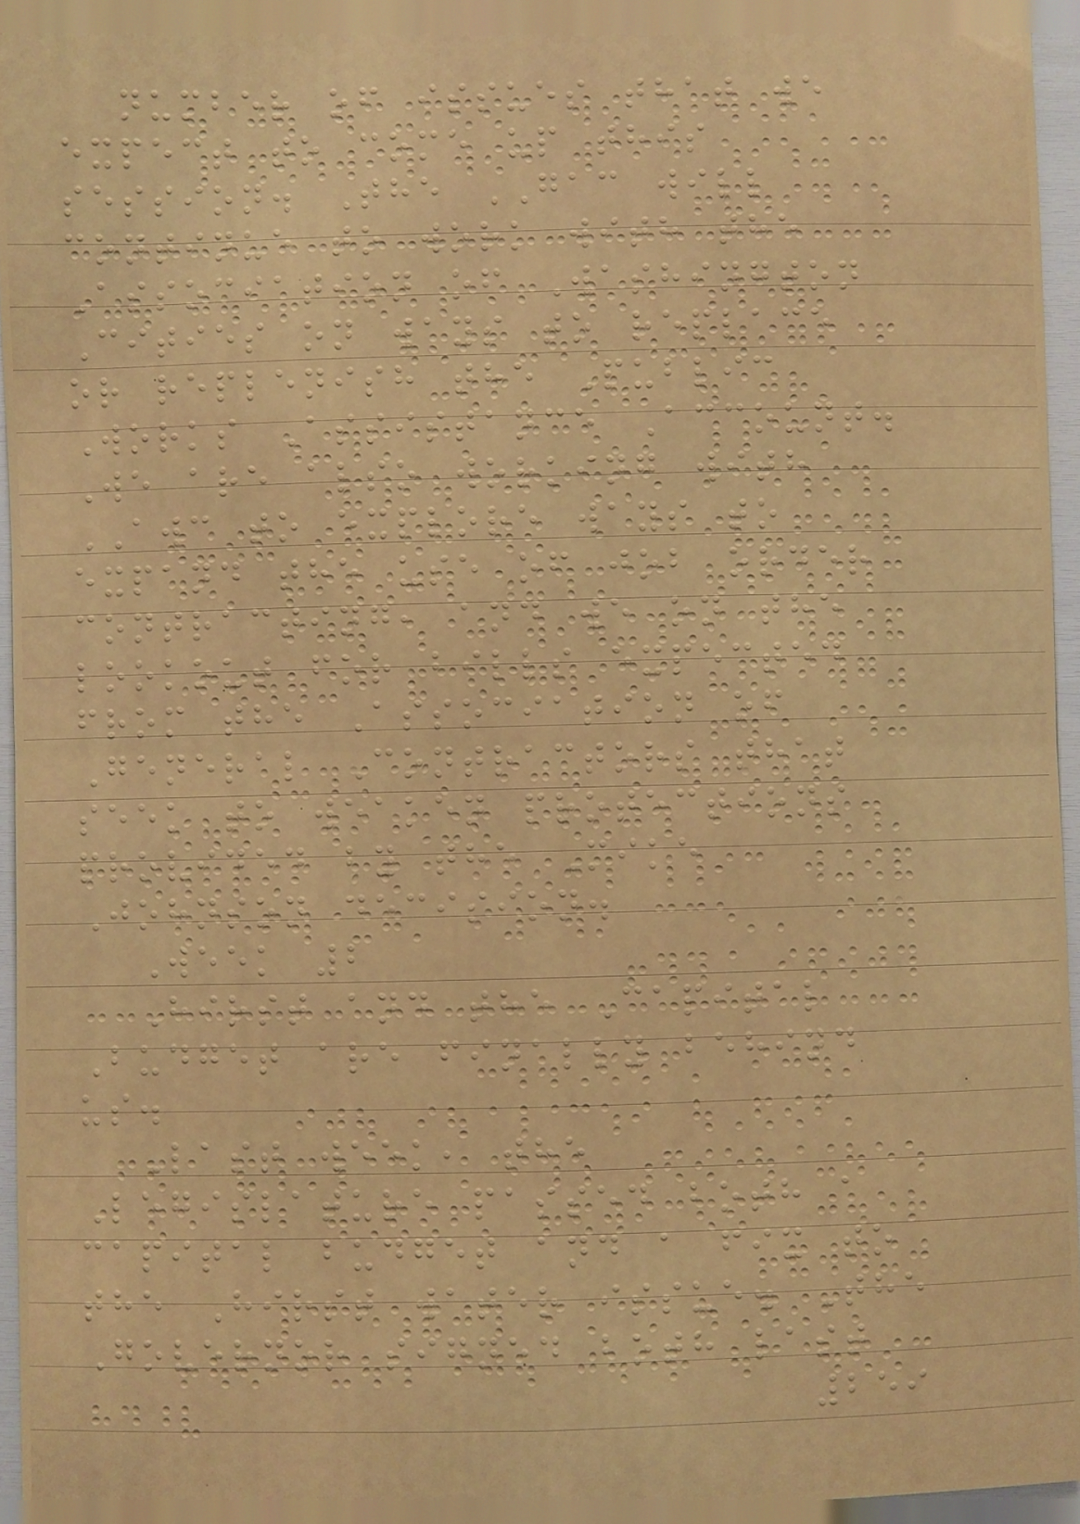number of issues that we
expect to come up this
session. The GAC will
continue to work with the
Association of Washington
Cities on ways to replace
or replenish the Public
Works Assistance Account.
We are also working with
AWC to explore ways to
expand the use of job order
contracting, and we on the
lookout for bills expected
from the Association of
General Contractors that
seek to weaken protections
provided by the Mike
Johnson decision.
Week 2
Hirst and the Capital
Budget are finally behind
us.
Last week, the
Legislature passed both a
capital budget and a fix to
the Hirst water issue. The
Governor signed both last
259
